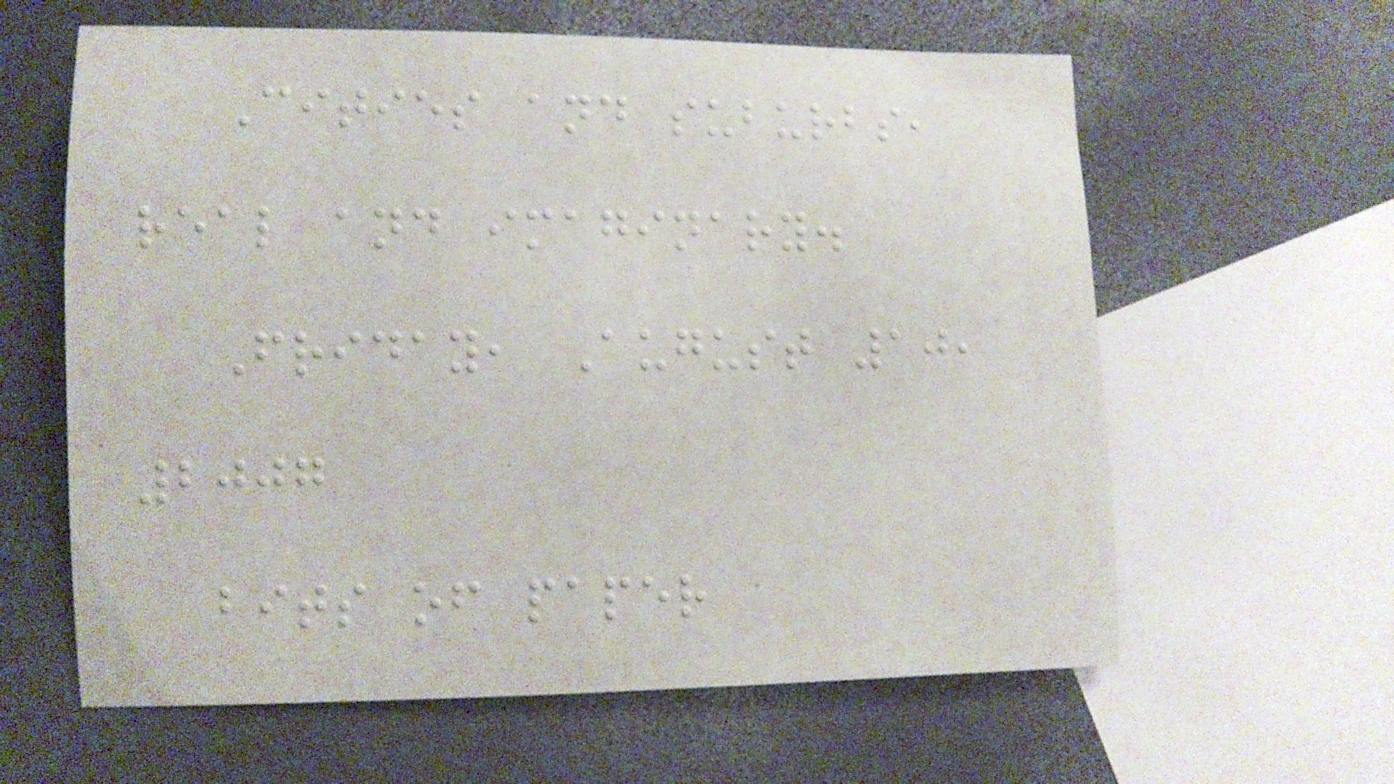Cities and suburbs,
real and imaginary.
Friday, August 10,
2007
bits of paper
